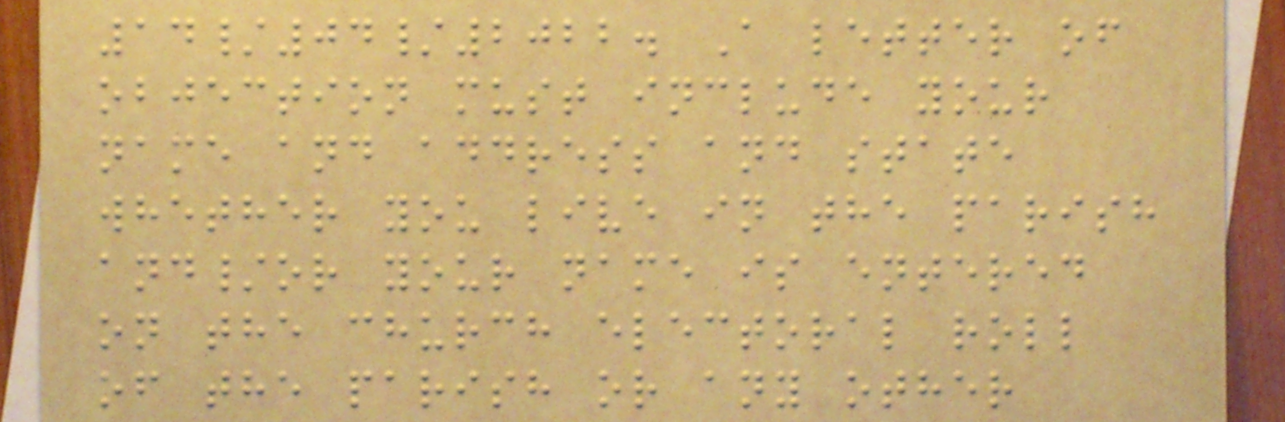14/04/2022. A letter of
objection must include your
name and address and state
whether you live in the parish
and/or your name is entered
on the church electoral roll
of the parish or any other
